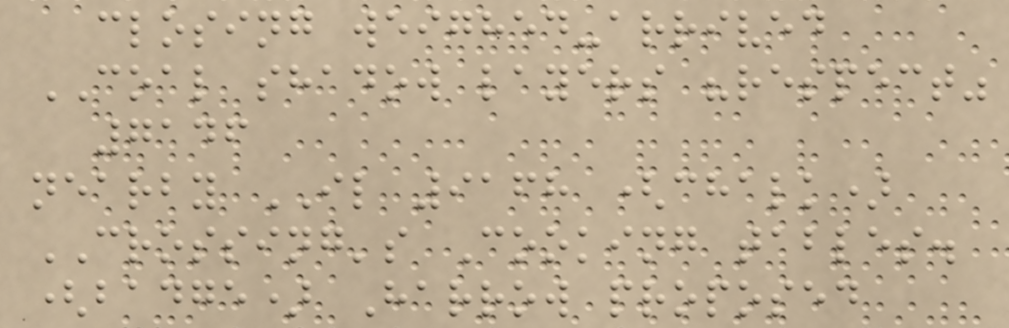closing weighed-arrived
COAL shadow layers "respect"
7146
nearby IL 9168 (chalk)
CROSSING's Cooking tables.
(badge) Harrow proposed
